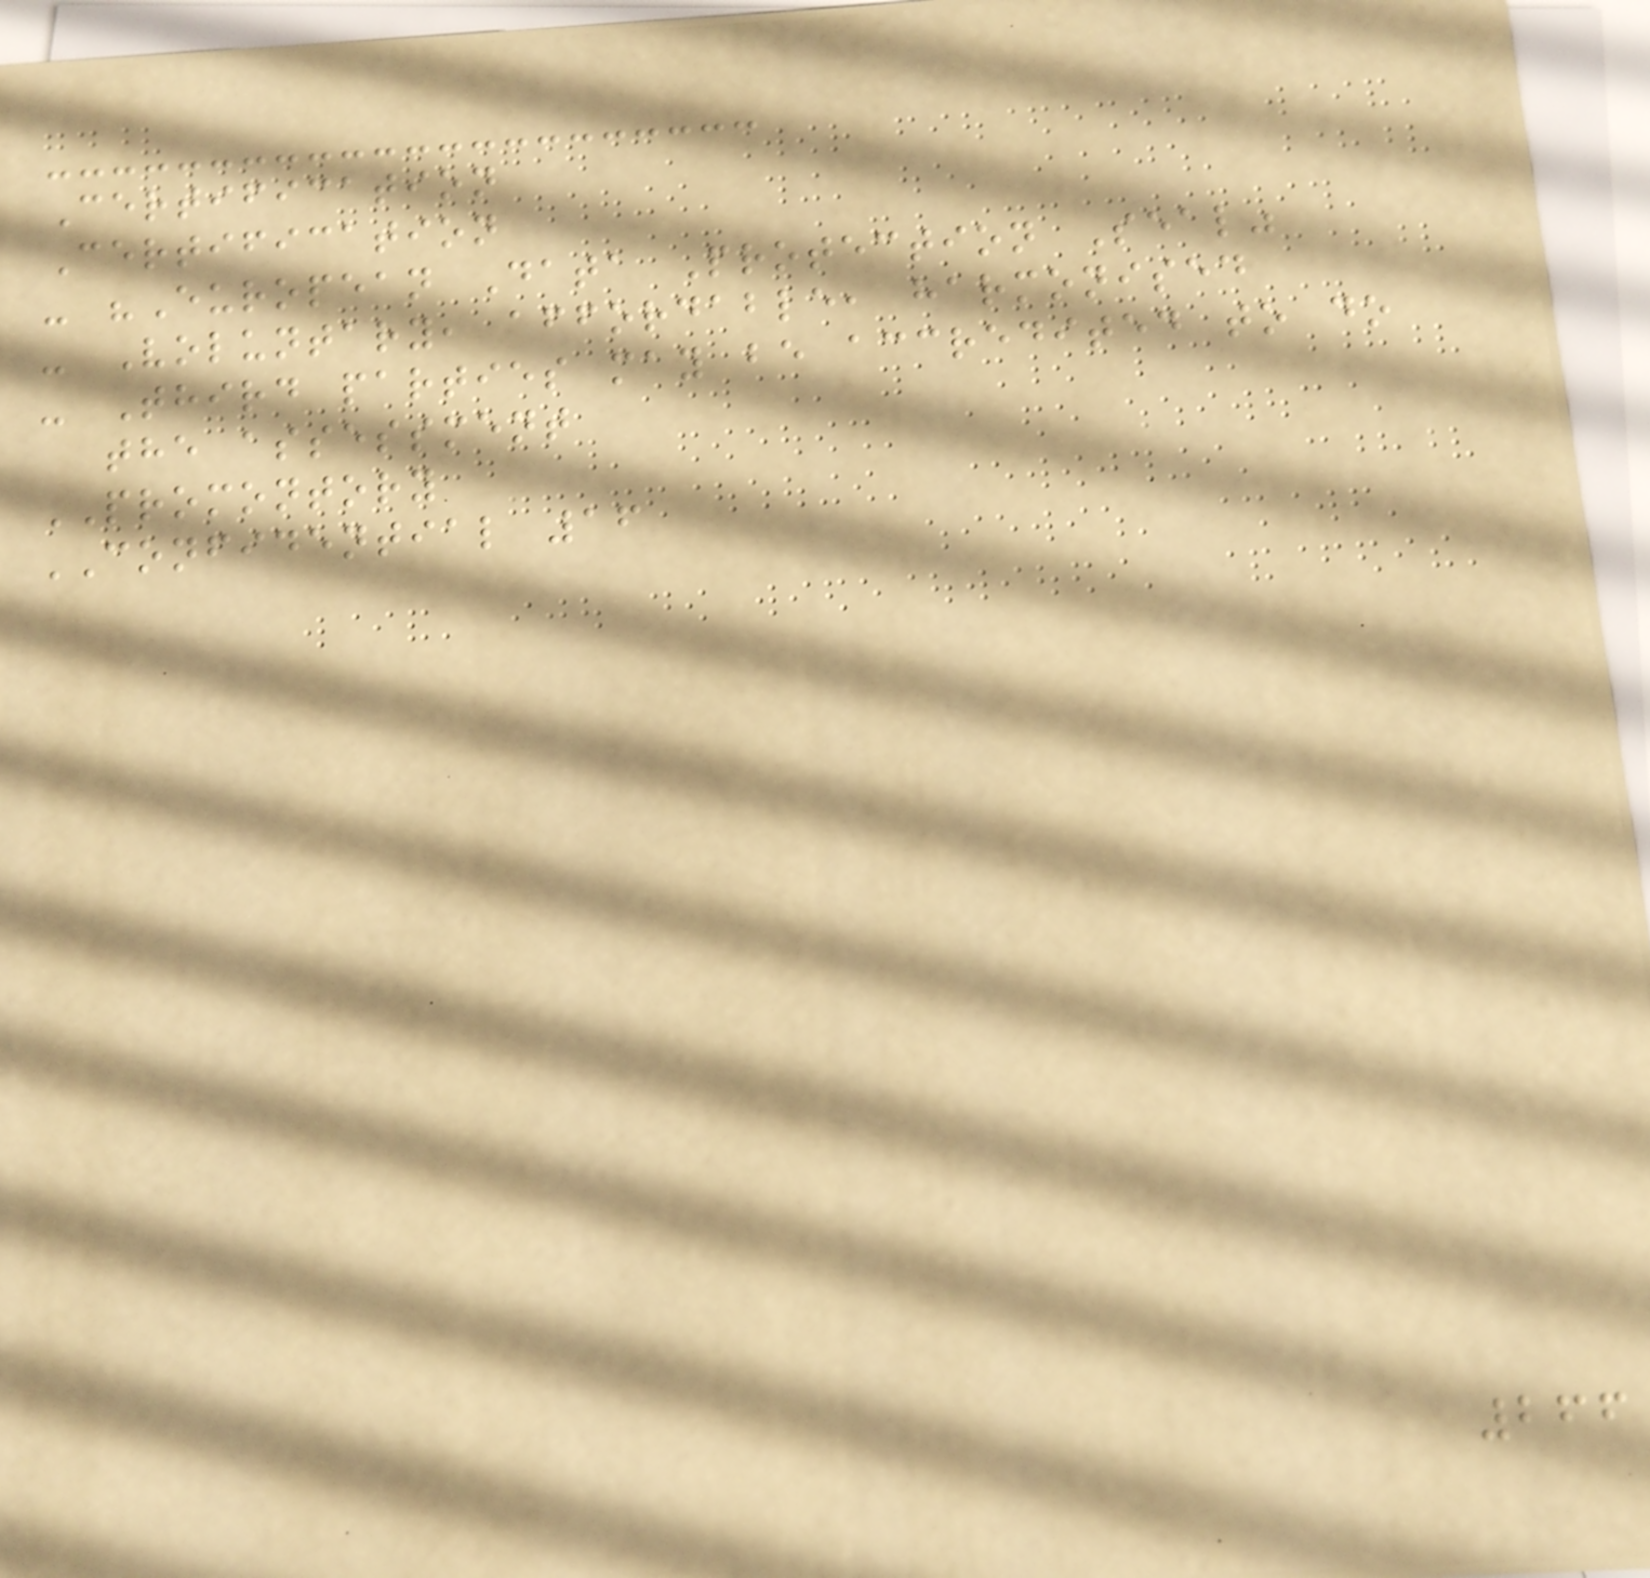Certification
Certification
- "European Data Protection Seal"
- Voluntary, affordable, harmonised
- Third parties may be accredited to do
the assessment
PROMONTORY
CONFIDENTIAL 16
266
